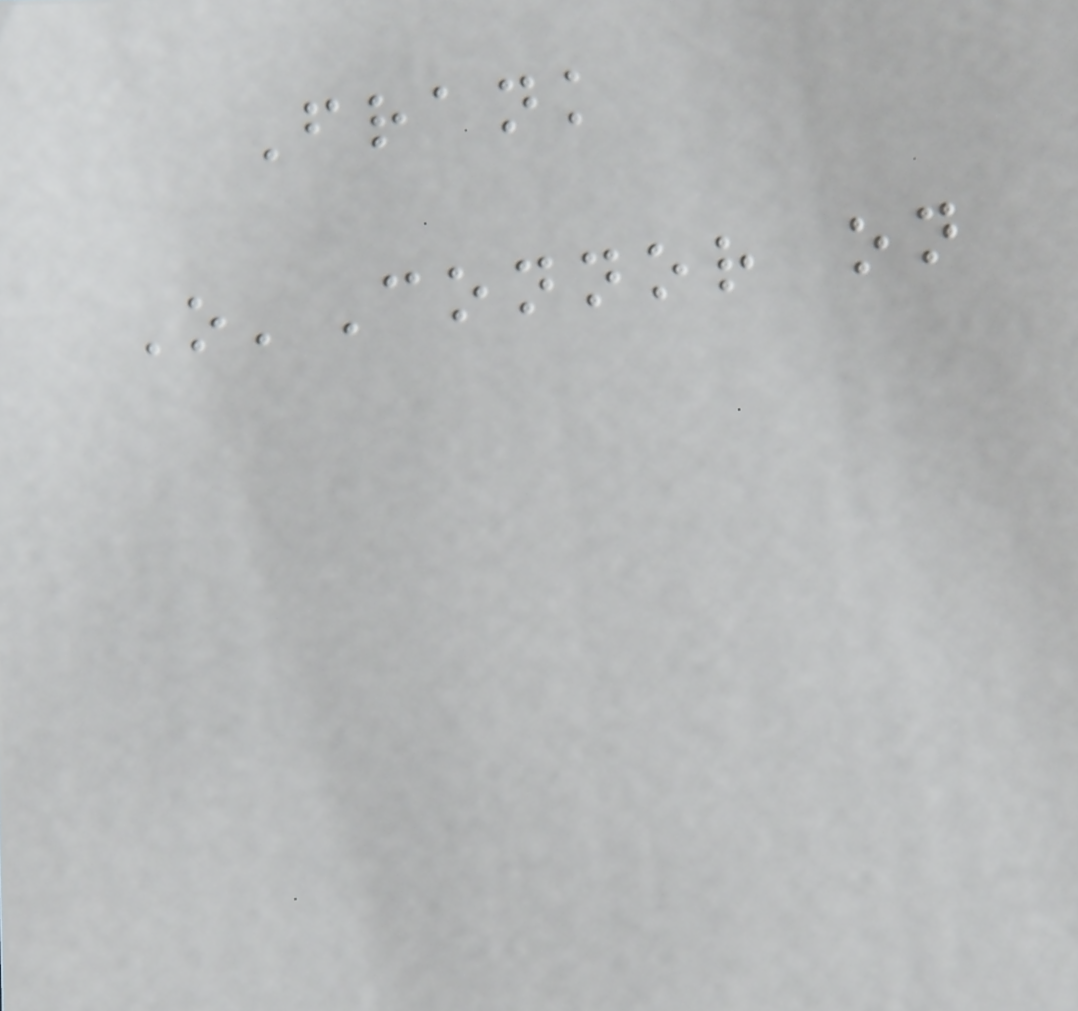Frank
O'Connor on
